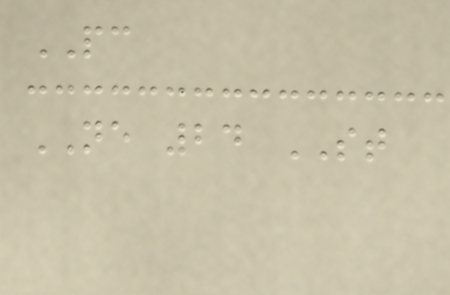PC
NE 24 ST
